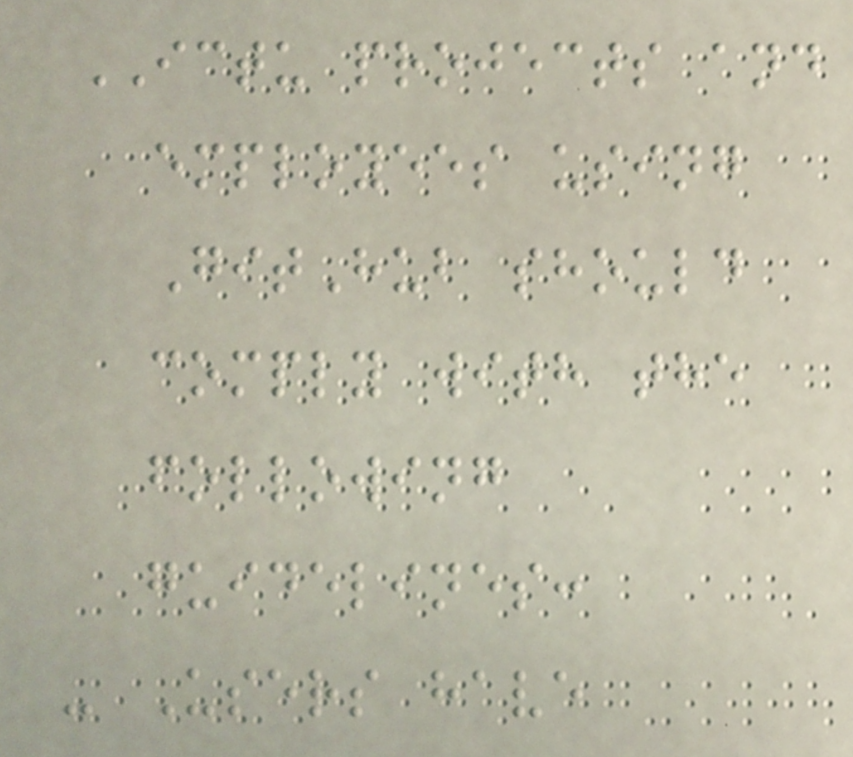ICTU projects and
employees using
GitHub should
comply with the
following
guidelines:
- Users have
